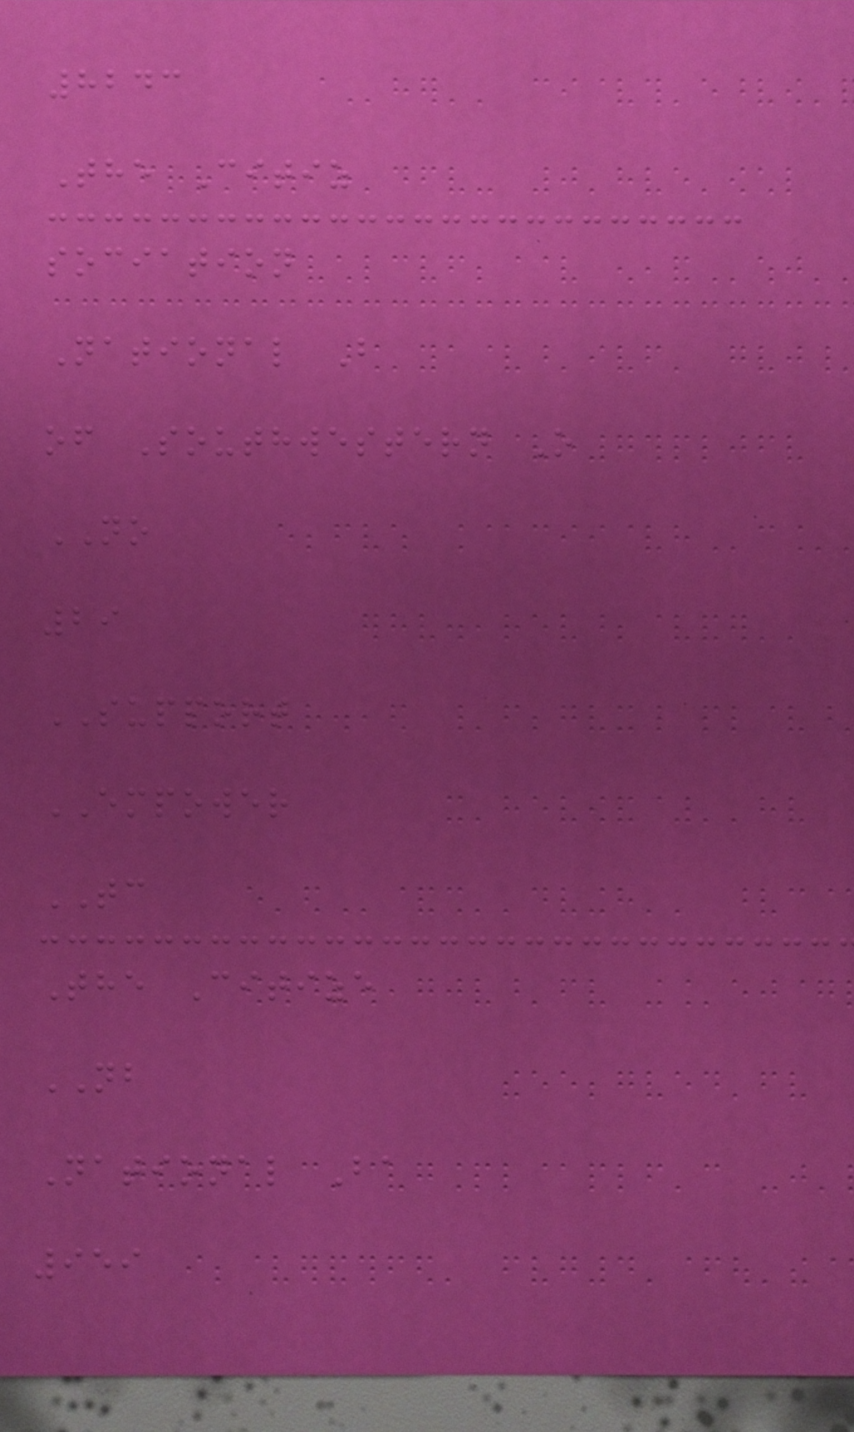8243
The Citiz
sociation
National B
of Southwestern O
NO
29
SUPPORT
EMPOWER
TC
The Citize
NB
National Ba
959
